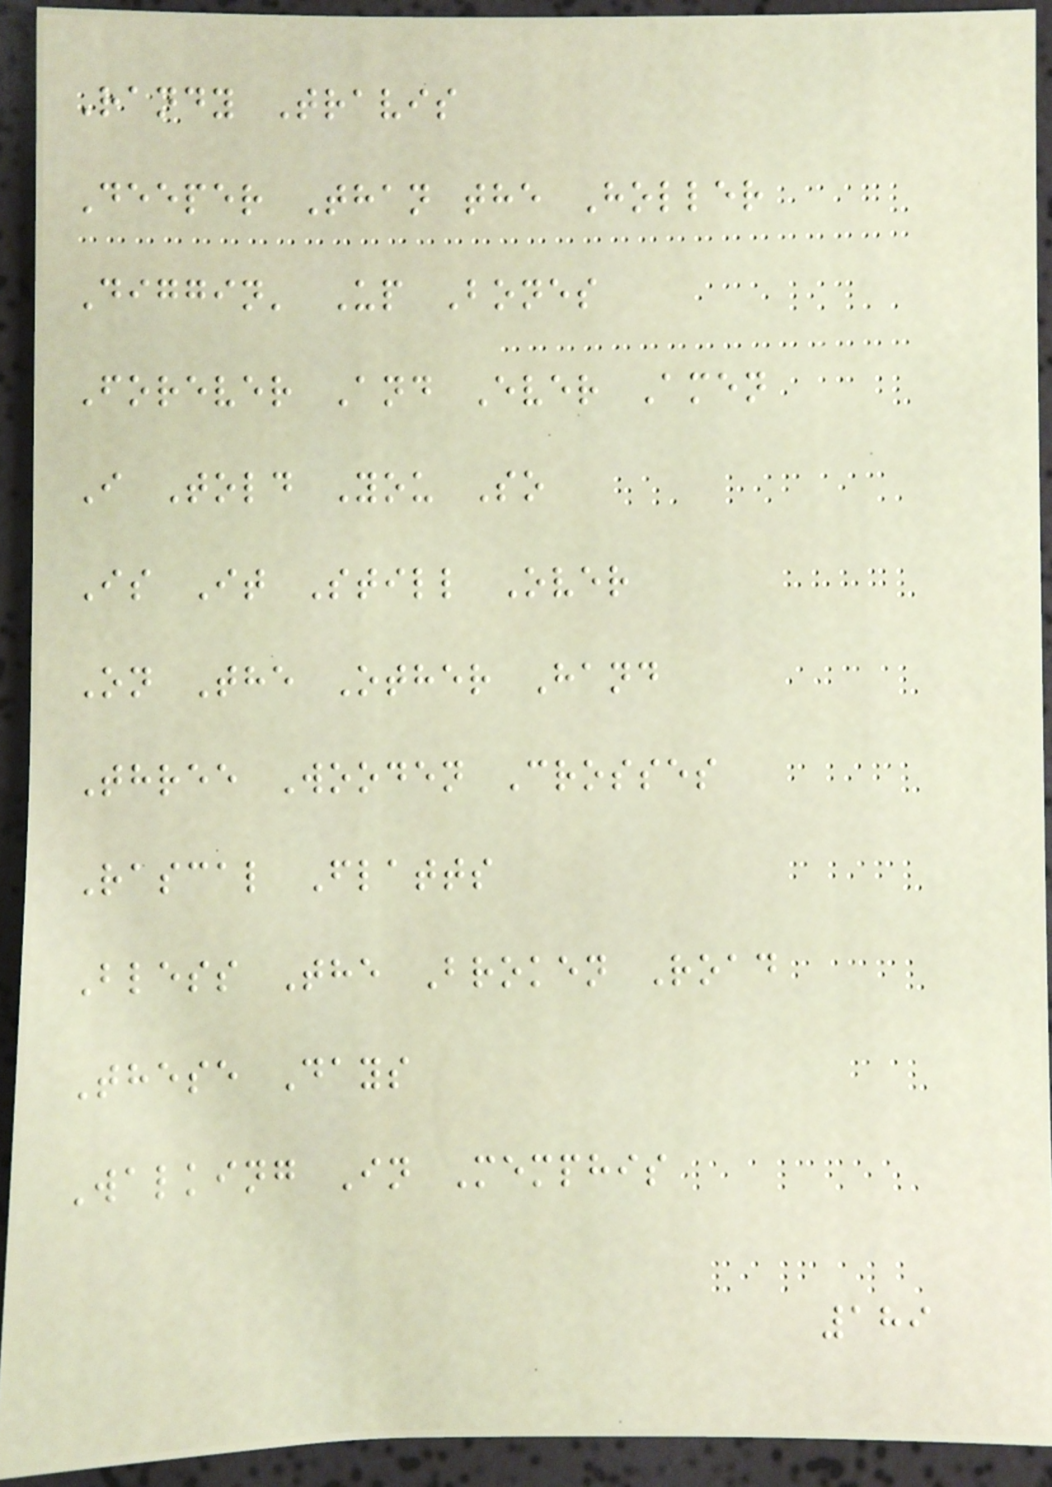Randy Travis
Deeper Than the Holler
Diggin' Up Bones
Forever And Ever Amen
I Told You So
Is It Still Over
On The Other Hand
Three Wooden Crosses
Rascal Flatts
Bless The Broken Road
These Days
Walking In Memphis
189
